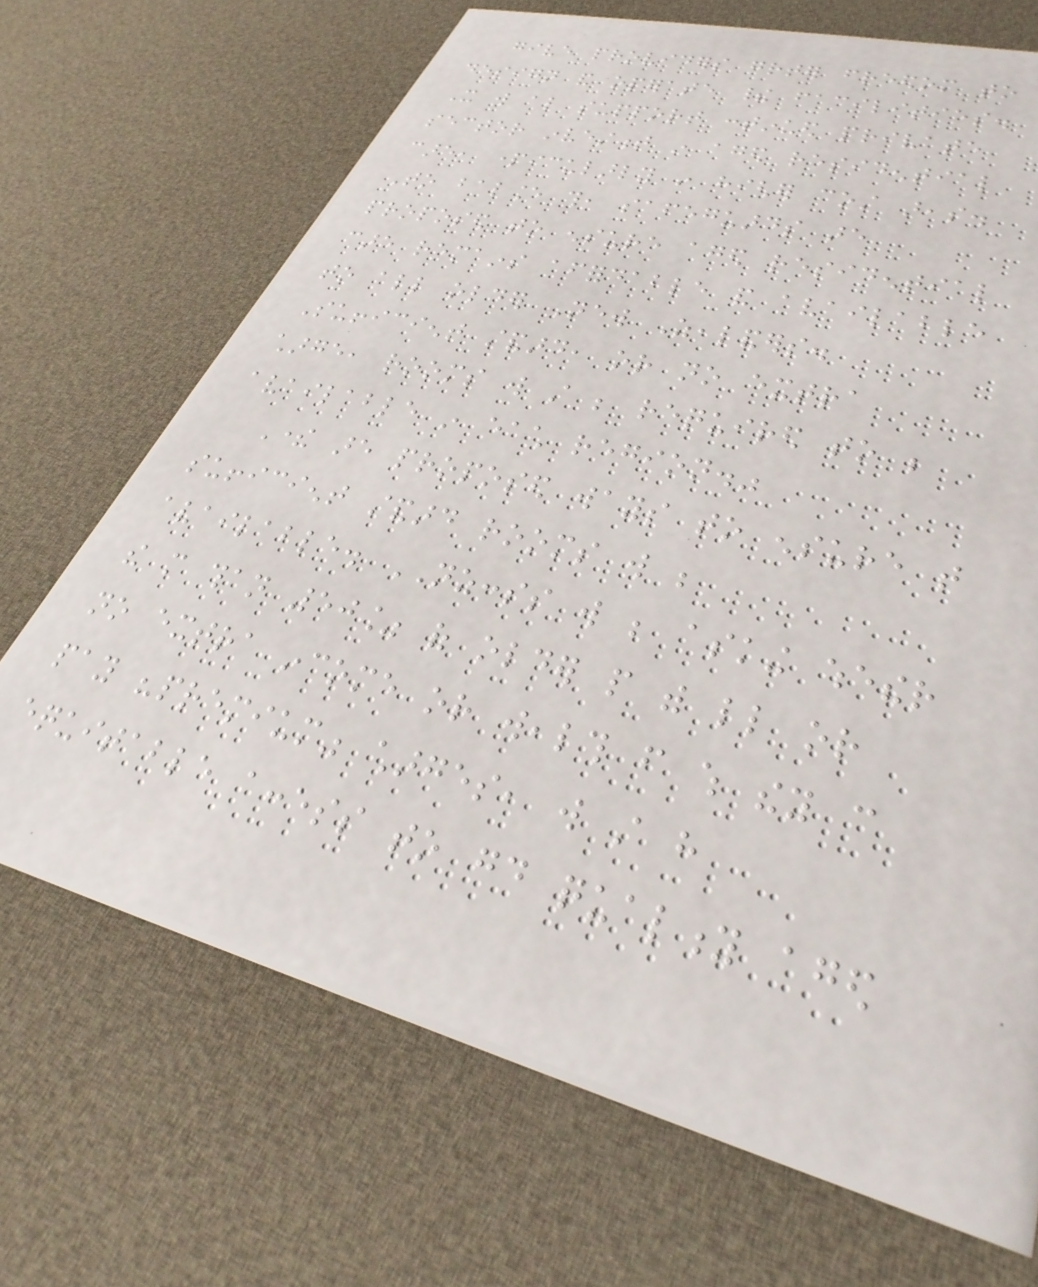give providers greater freedom to
design and operate their facilities.
It will also support continued private
sector investment in aged residential
care, particularly in higher cost areas.
To balance this, safeguards are
proposed to ensure aged residential
care remains affordable and available
to all older New Zealanders.
Sufficient standard, or no extra
charge, rooms will still be required to be
available in each region."
There are proposed ways to ensure that
sufficient standard rooms will be
available. NZCCSS will be asking whether
the more than 50% of older people with little or
no extra income or wealth from which they can
pay "premium" charges, will still have
equitable access to good quality aged
